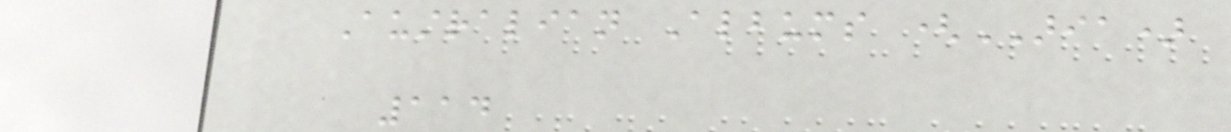Australian Albums (ARIA)
114
